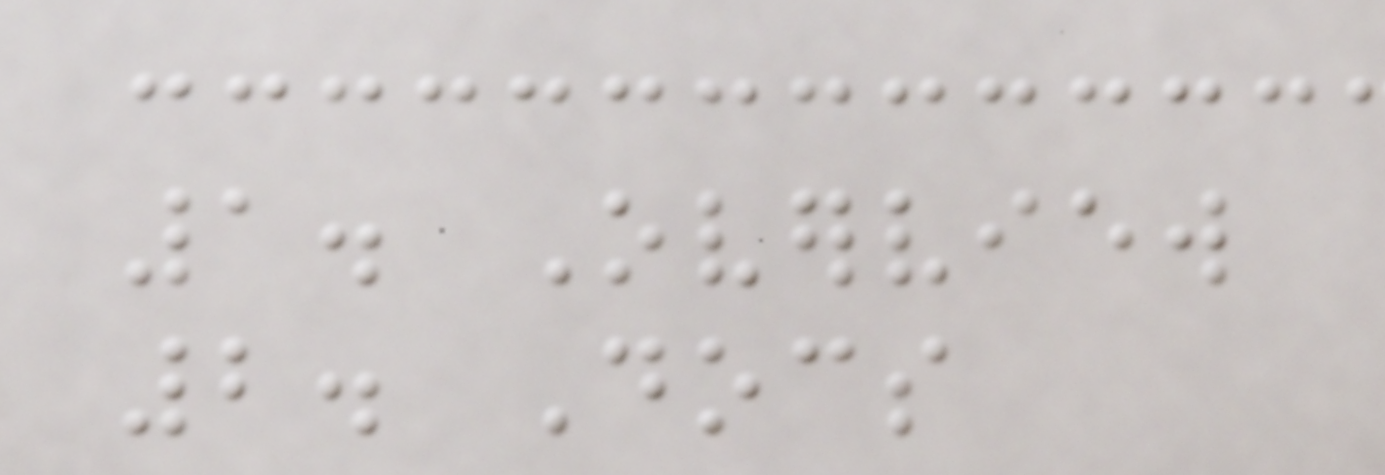1. Overview
2. Docs
